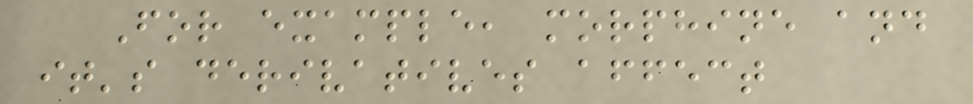For example, morphine and
it's derivatives affect
